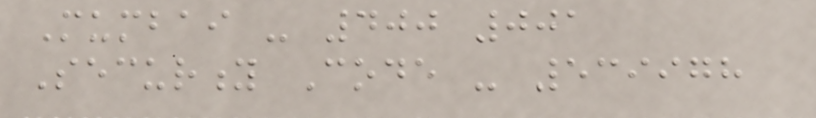Mumbai - 400 001
Security Code - 539978
